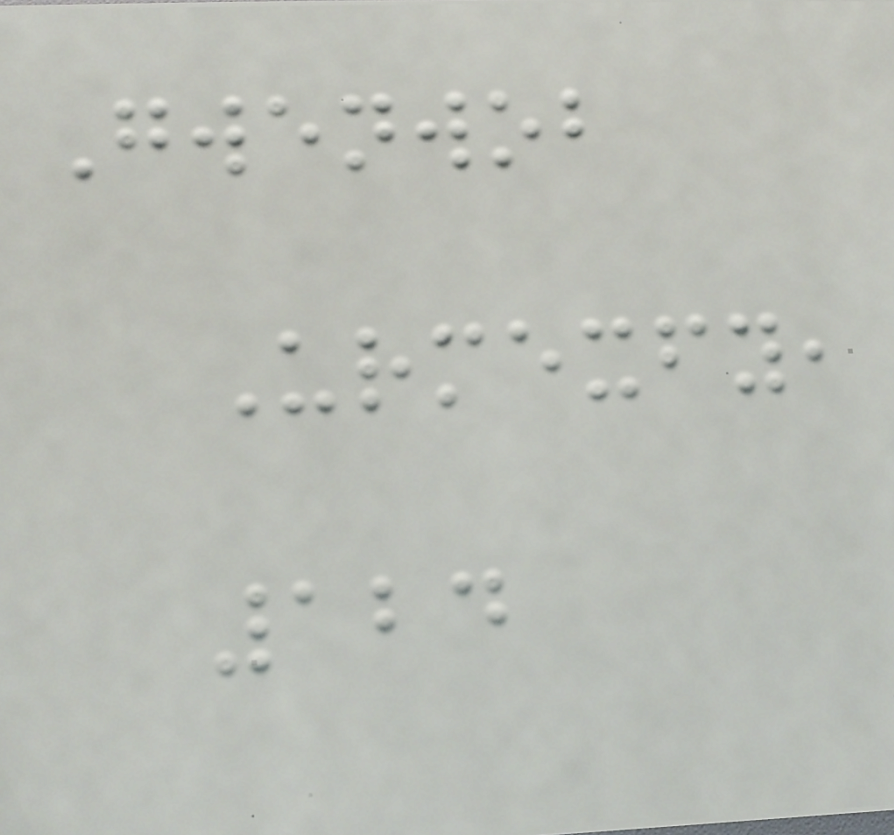Gwenwob
Urmexfy,
124
